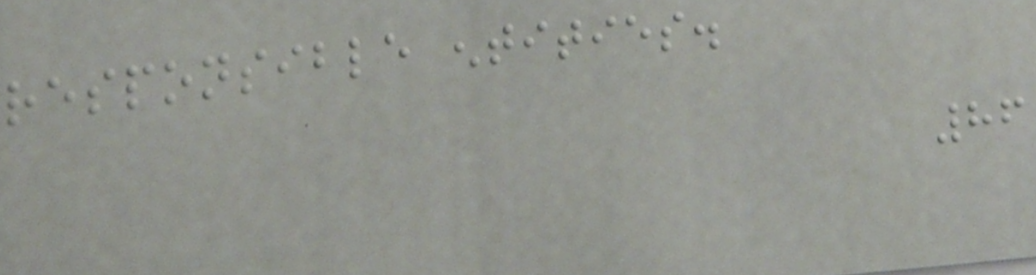responsible entities.
86
